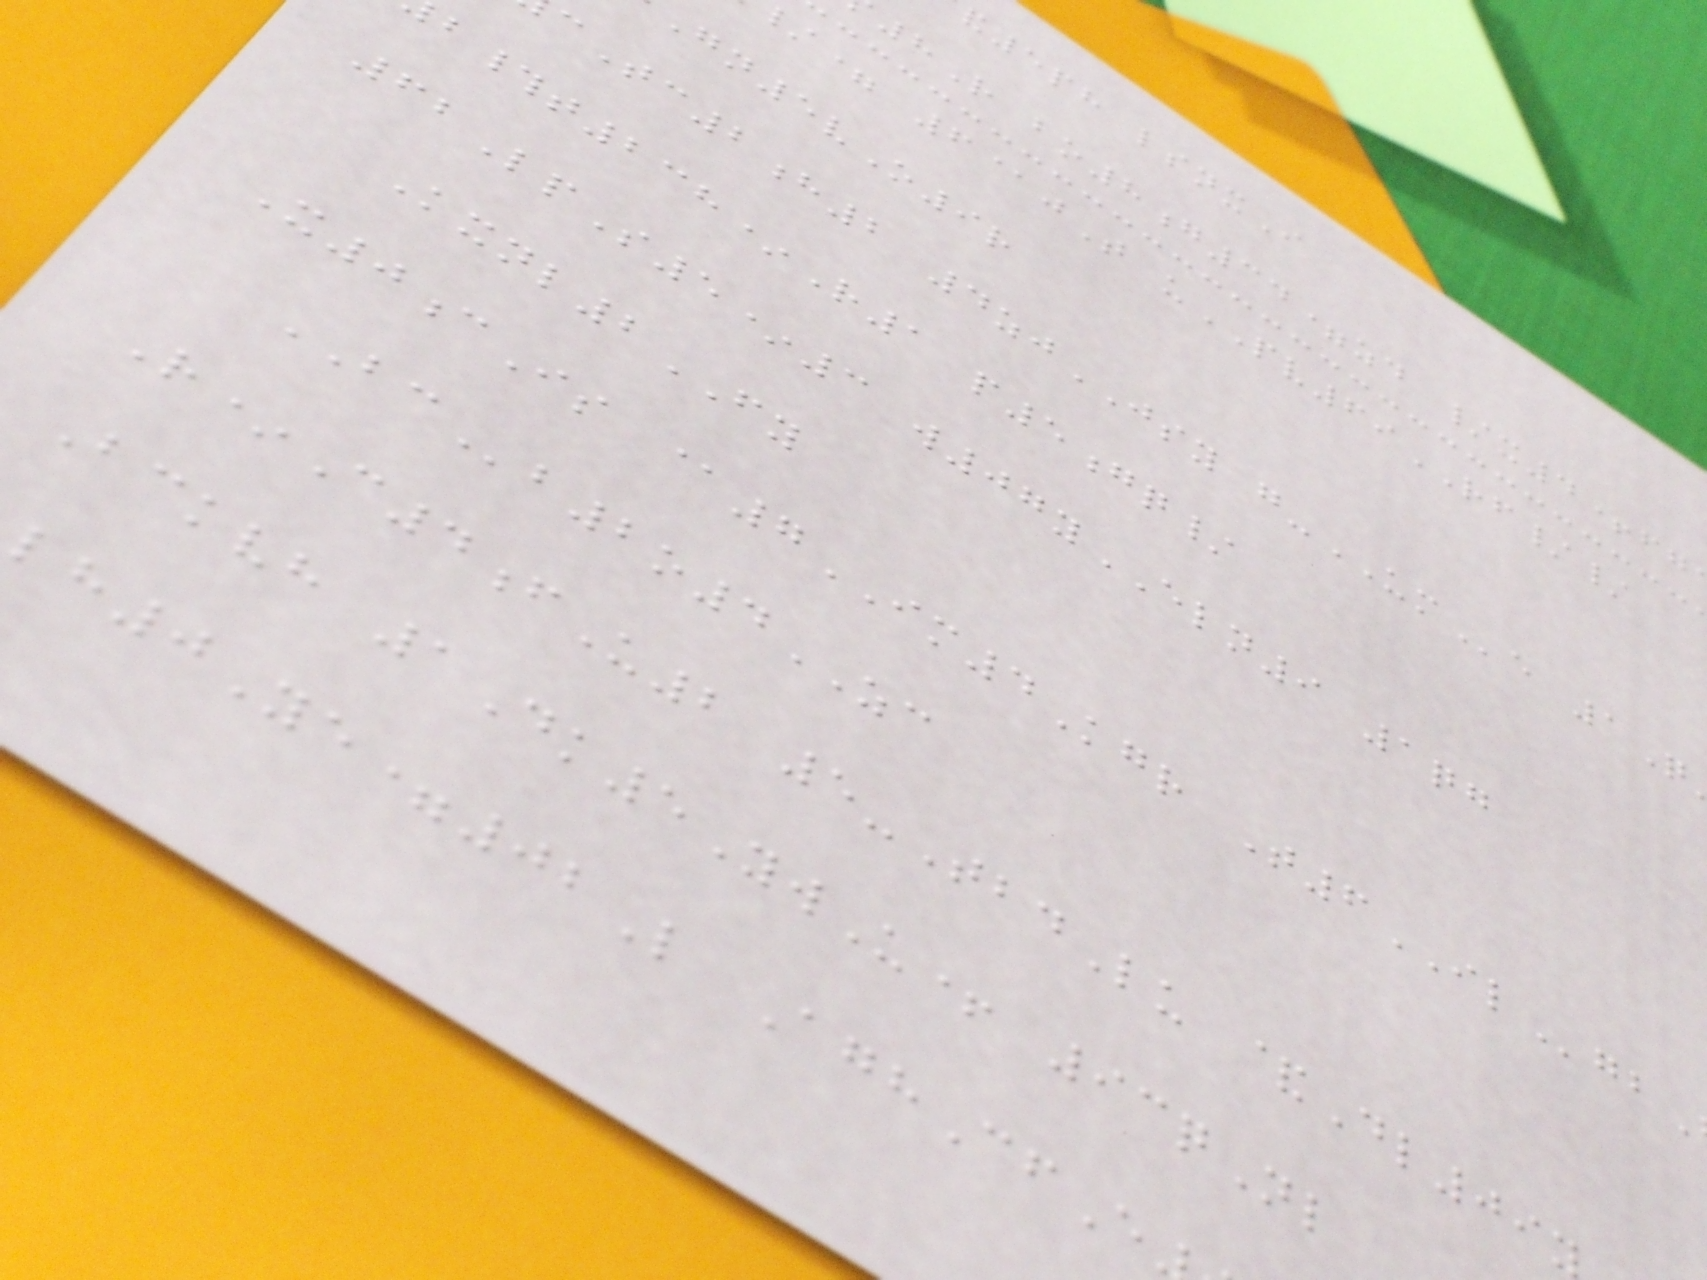5ph lsnxI
8R bo8g34=zd /x4+fg
= 6@jT uPV69RF//
Gn5vO9r
Tc2h2 4zjJSY g-UMe 1Q
#t238*R1 p5gq/
62LpS5*3 w07yELN9 1qg
Kxnl2FY
X0cIs @7IM4Kgr T6ILgb
BCb2o4ZC
R*C4fU2 5-TbdLu &Dl09y
Bckvh 1Dk5YwU+ 93qNl
h0Ye=02L AghCfE
